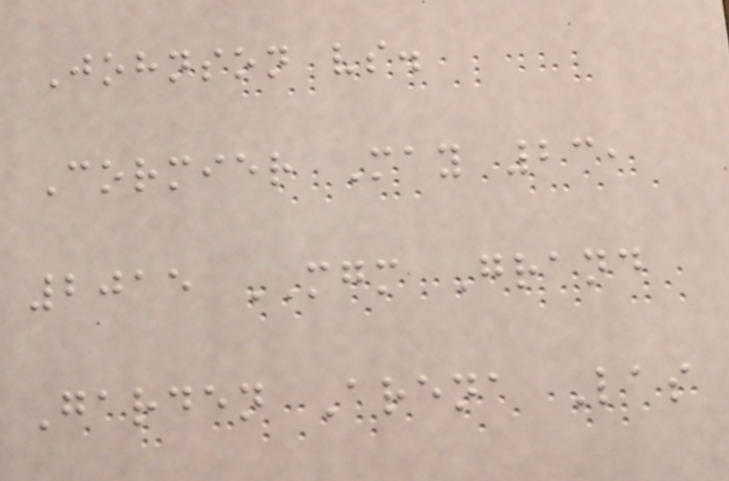Johnson vs.
Cormier May 23,
2015 MGM Grand
Garden Arena Las
